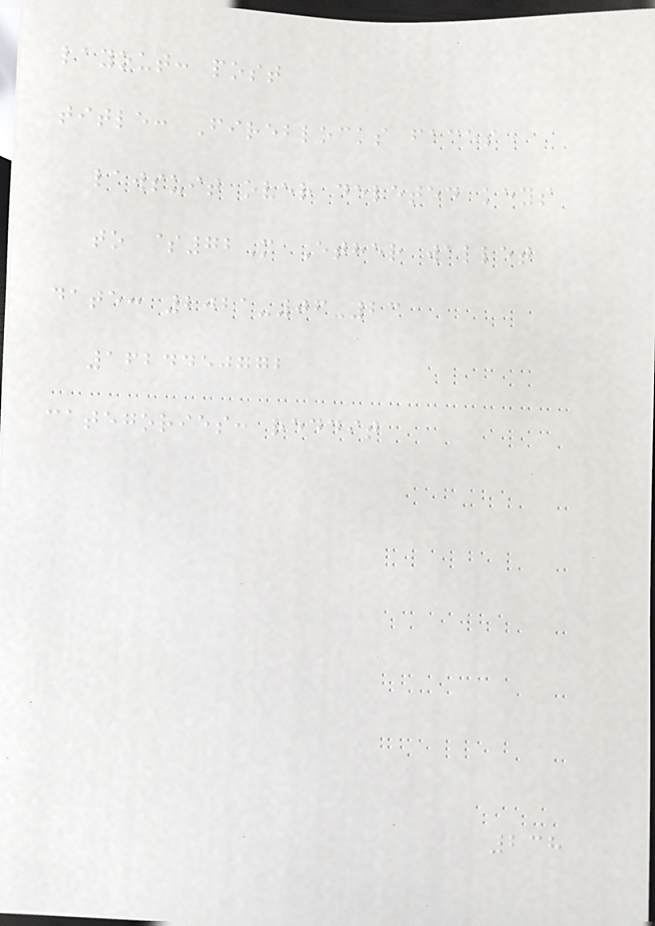layout: post
title: Fireblocks faces
lawsuit over deleted keys
to $72M Ether wallet
date: 2021-06-23
1624450772
categories: reddit
238
